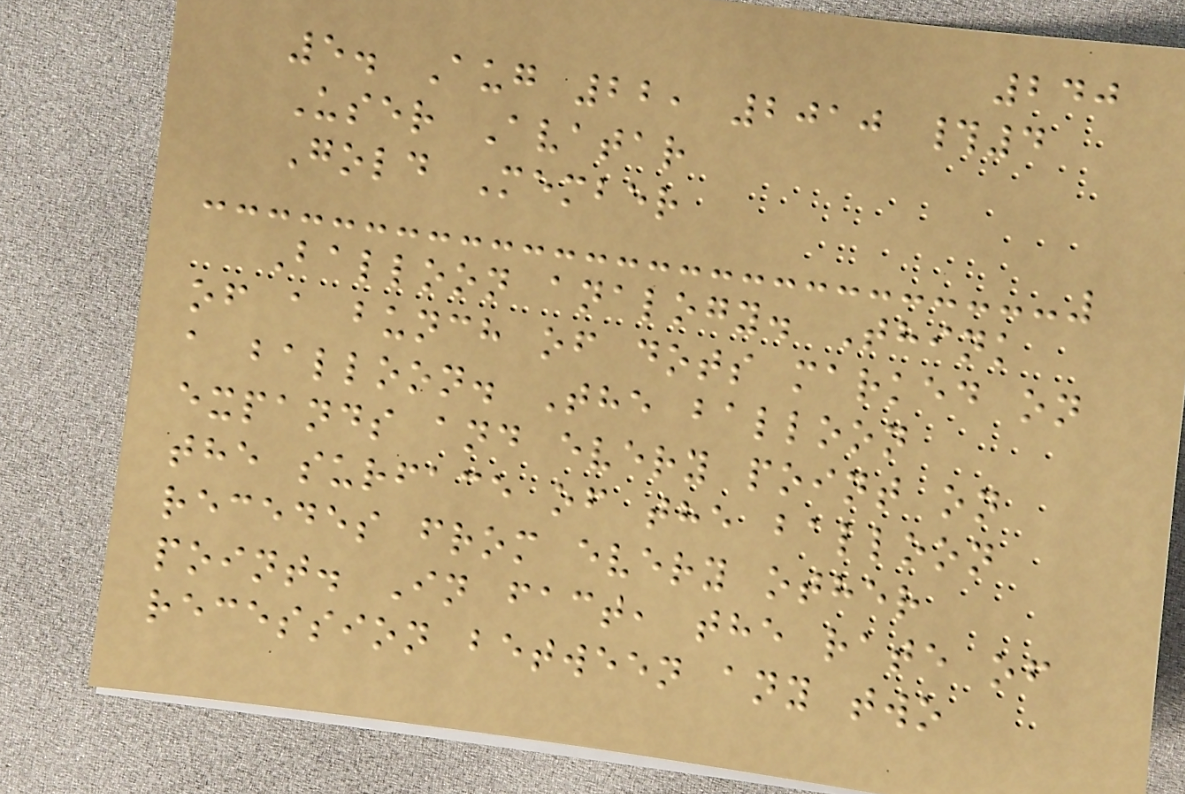240
5. Aug 22, 2010 #4
User Avatar
Gold Member
Balloon analogy. Think
of a bunch of dots marked on
a balloon. The balloon
expands and every point on
the surface of the balloon
recedes from every other
point. In fact, the rate of
recession between any two
